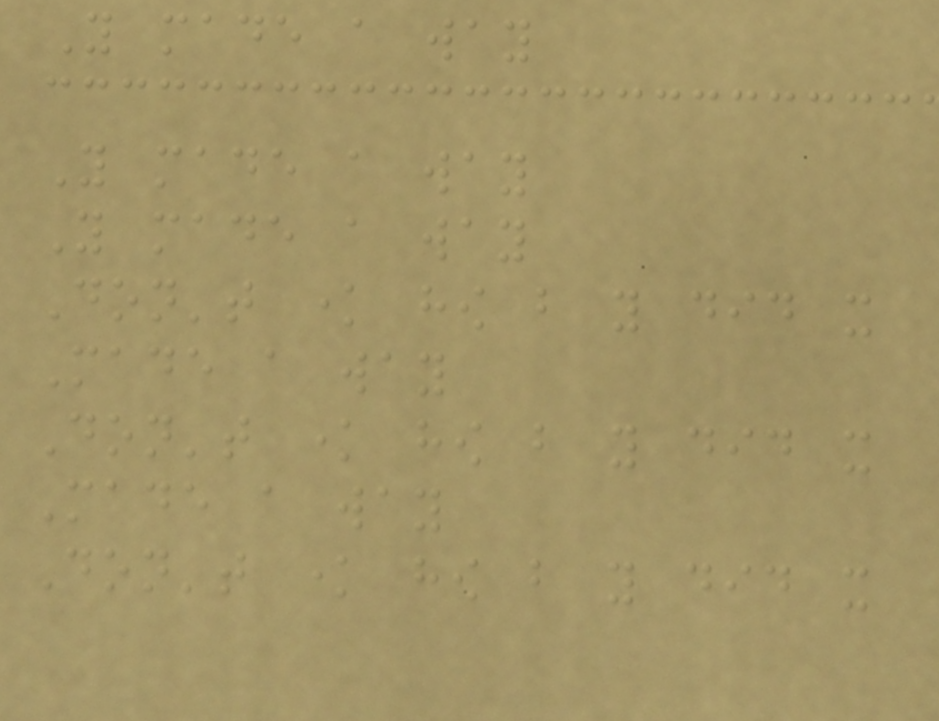You made a way
You made a way
You made a way
Don't know how but you did it
Made a way
Don't know how but you did it
Made a way
Don't know how but you did it
